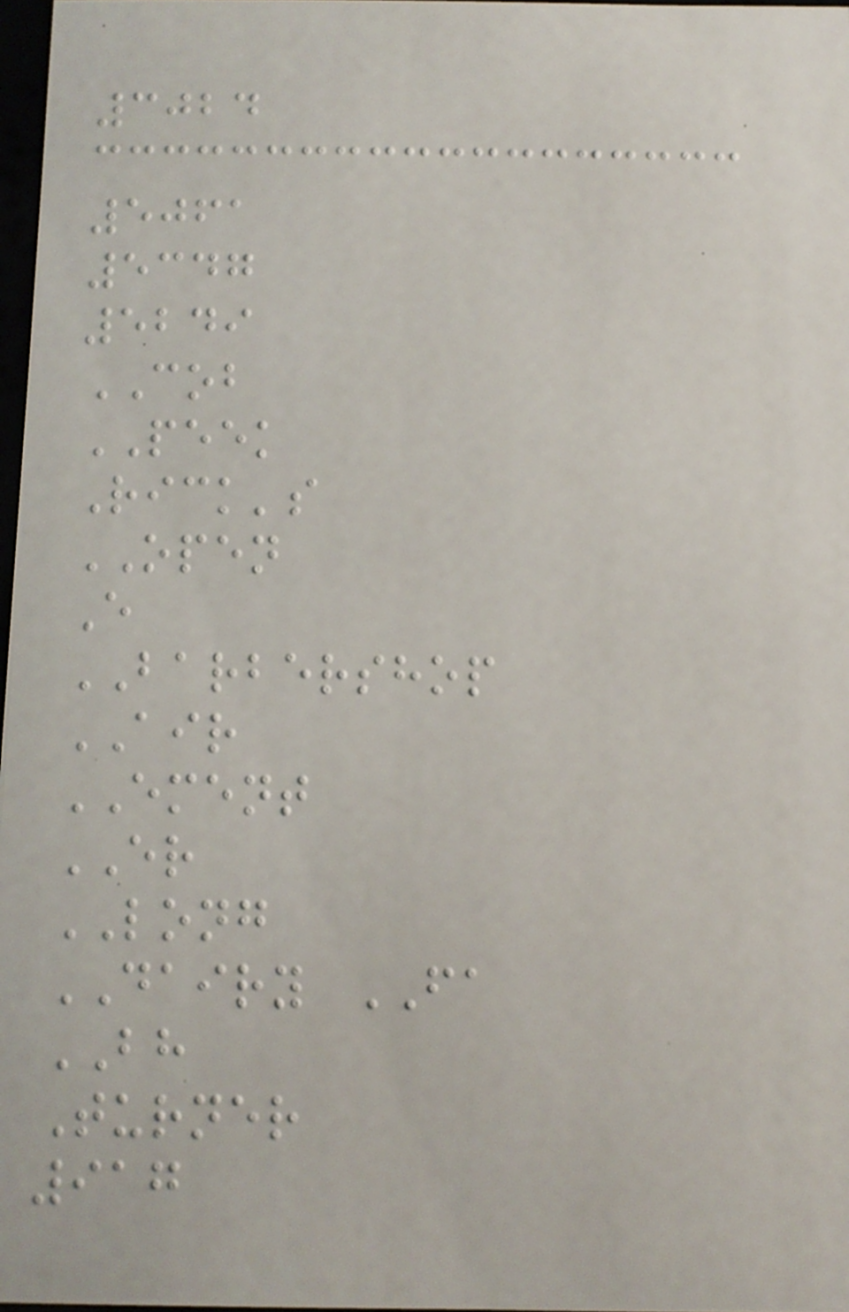3024
5061
5347
5249
COB
PEEK
Rick's
OPEN
E
BARBERSHOP
AIR
EMENT
ER
LONG
DAIRY FA
BH
Turner
917
